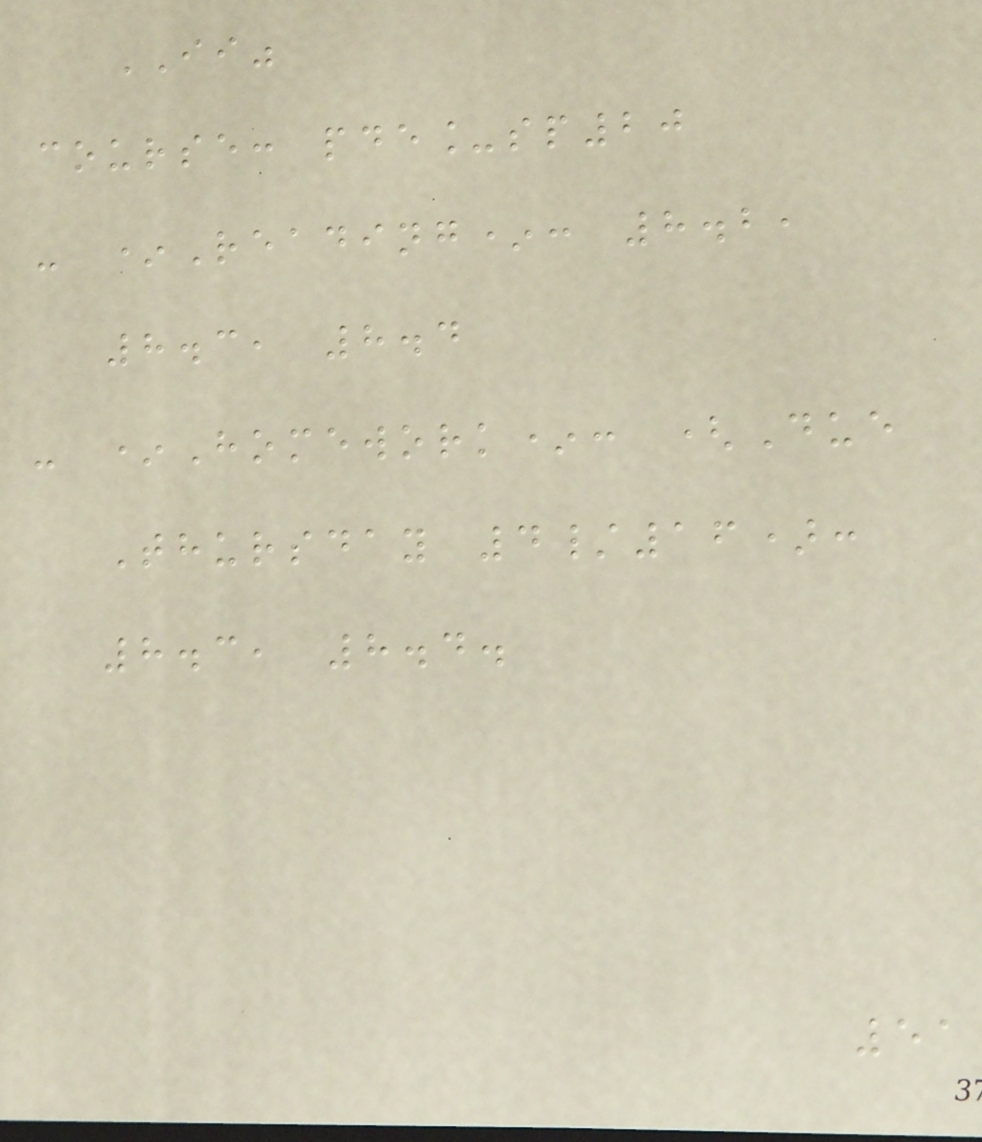II"
course: pde_sp20
- *Reading*: 8.2,
8.3, 8.4
- *Homework*: (Due
Thursday 4/16):
8.3, 8.4.
51
